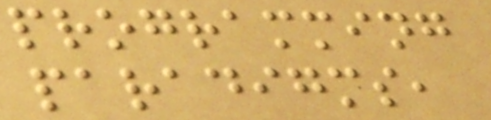programming
paradigms,
